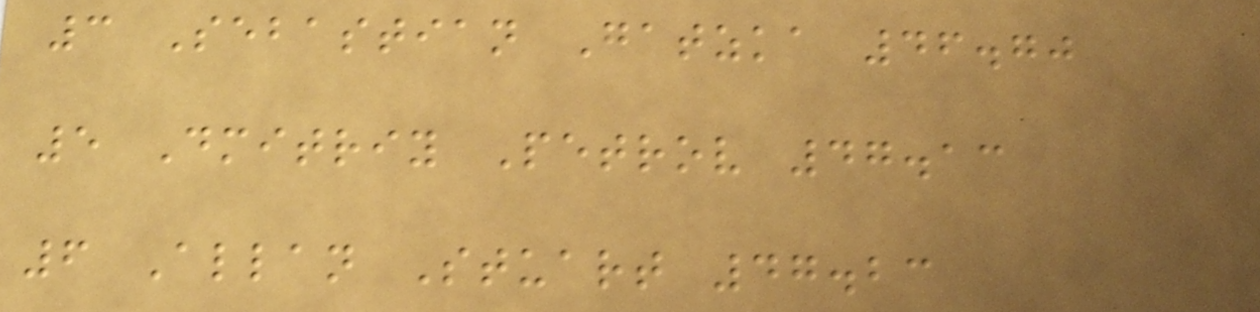3 Sebastian Gatzka 46.70
5 Dmitriy Petrov 47.13
6 Allan Stuart 47.23
